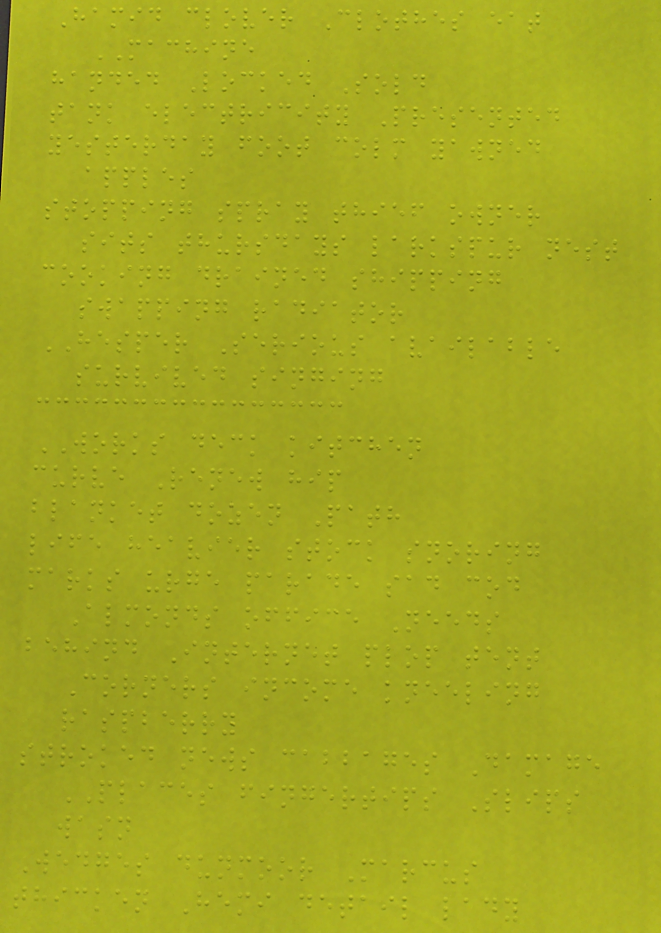Hamid clover Clothes eat
MACHINE
handed Locked Sold
tank electricity Presented
yesterday foot colm yawned
apples
stopping spray thief owner
sits thursdays larkspur nest
cooking drained shipping
swapping radiator
HESPER Serious available
survived singing
WORKS deck kitchen
curve Renew hip
blanket dozen Path
life heavier stock snoring
marks urge parade sad cod
Almonds office Needs
behind Internet plop tent
Corners income kneeling
raspberry
stroked news cabbages Damage
PLACES fingertips Slips
wasn
Wedges dunmoor Marcus
thicken Hemi detail lady
